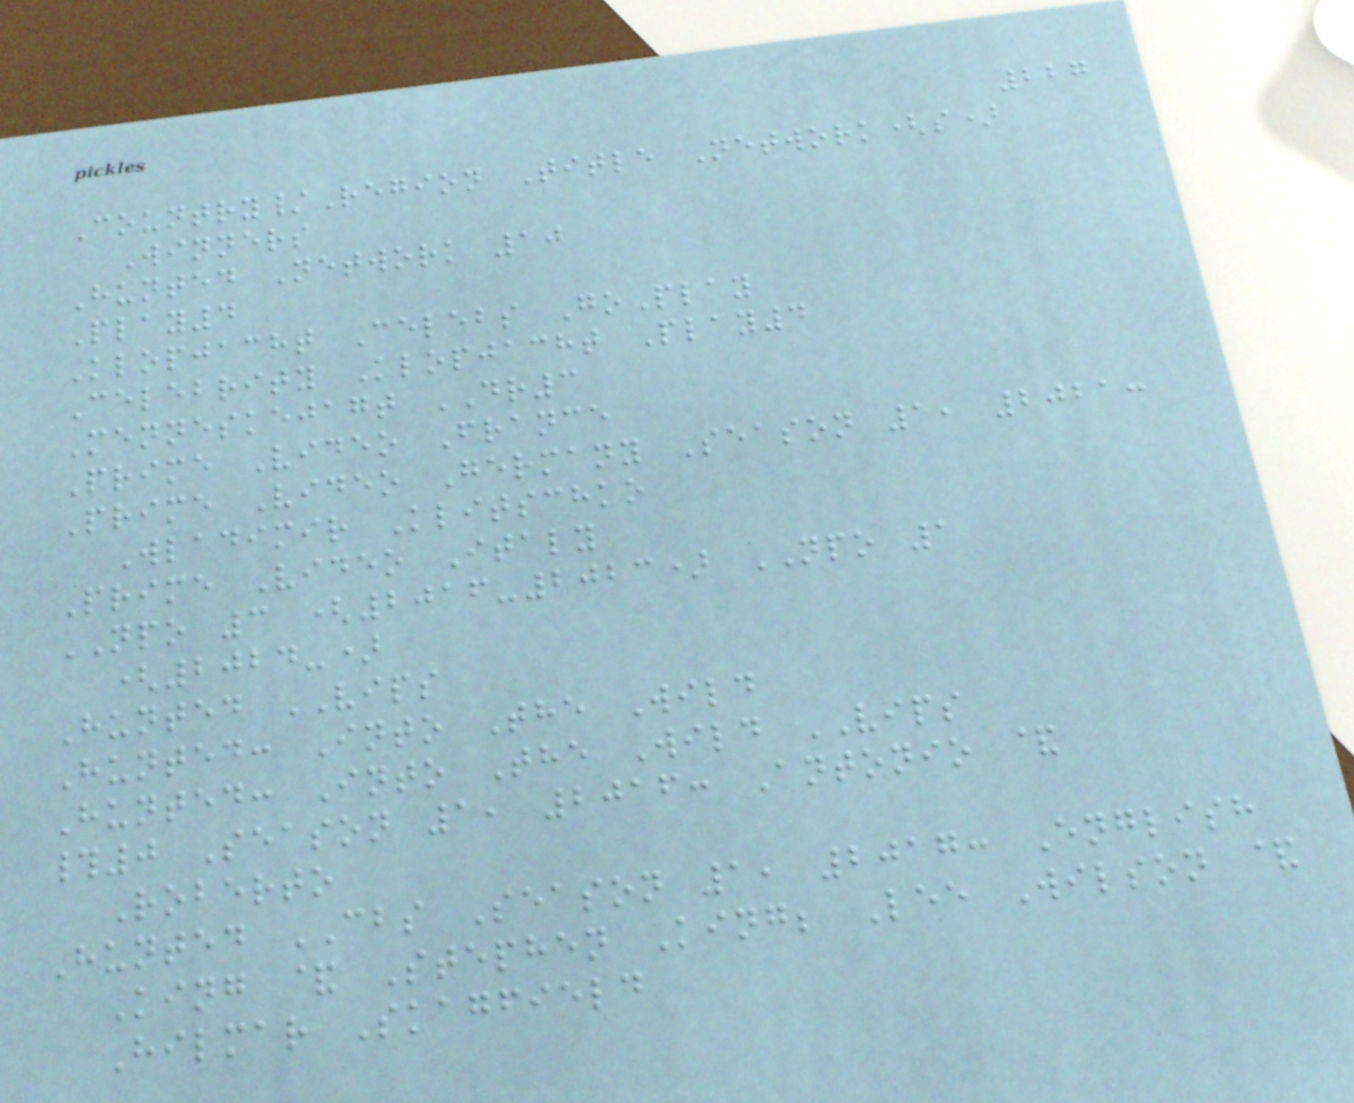227
Country/Region Title Network(s)
Winners
Hunted Network 10
Play4
Klopjacht Celebs GoPlay
Celebrity Klopjacht Play4
Menneskejagt DR3
Prime Video France
Prime Video Germany Season 1, 2021:
Wladimir Klitschko
Prime Video Italy
NPO 3 (2016-2023) NPO 1
(2024-)
Hunted VIPS
Hunted: Into The Wild
Hunted: Into The Wild VIPS
#0 Season 1, 2016: Antonio &
Roberto
Hunted CBS Season 1, 2017: English
King & Stephen King; Lee Wilson &
Hilmar Skagfield
